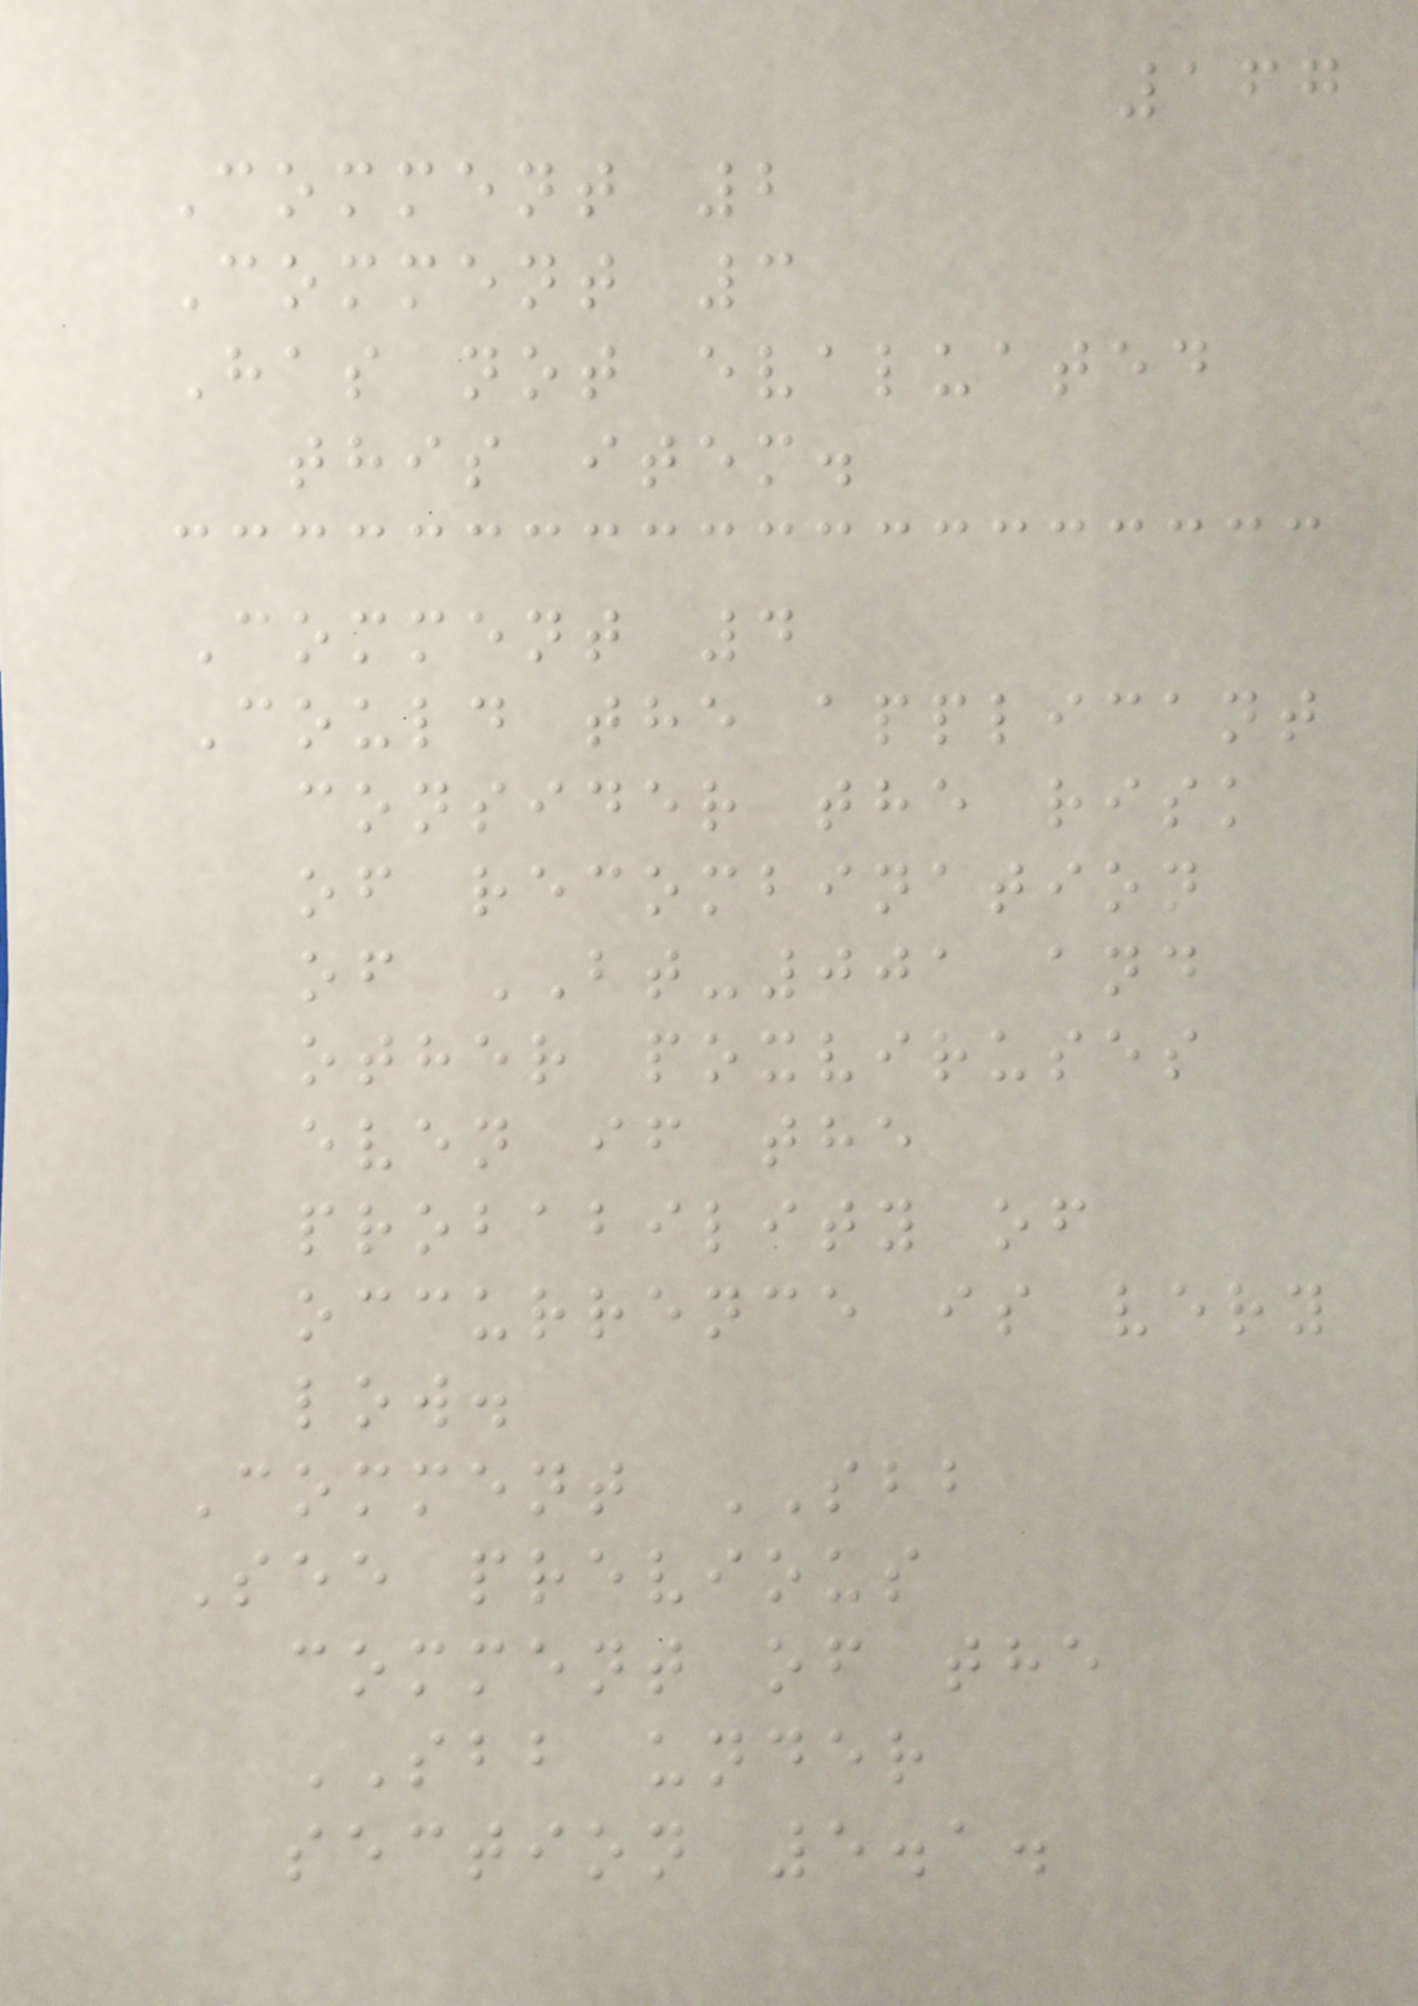167
Comment 2
Comment 3
Has not evaluated
this item.
Comment 4
Could the applicant
consider the risk
of recombination
of BT-001 and
other poxviruses
even if the
probability of
occurrence is very
low.
Comment SBB
See previous
comment of the
SBB under
section 5.1.
